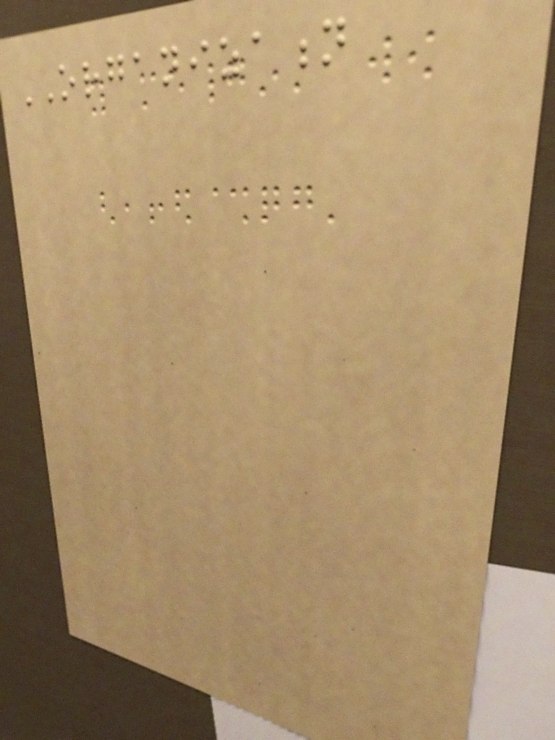ORGANIZATION
